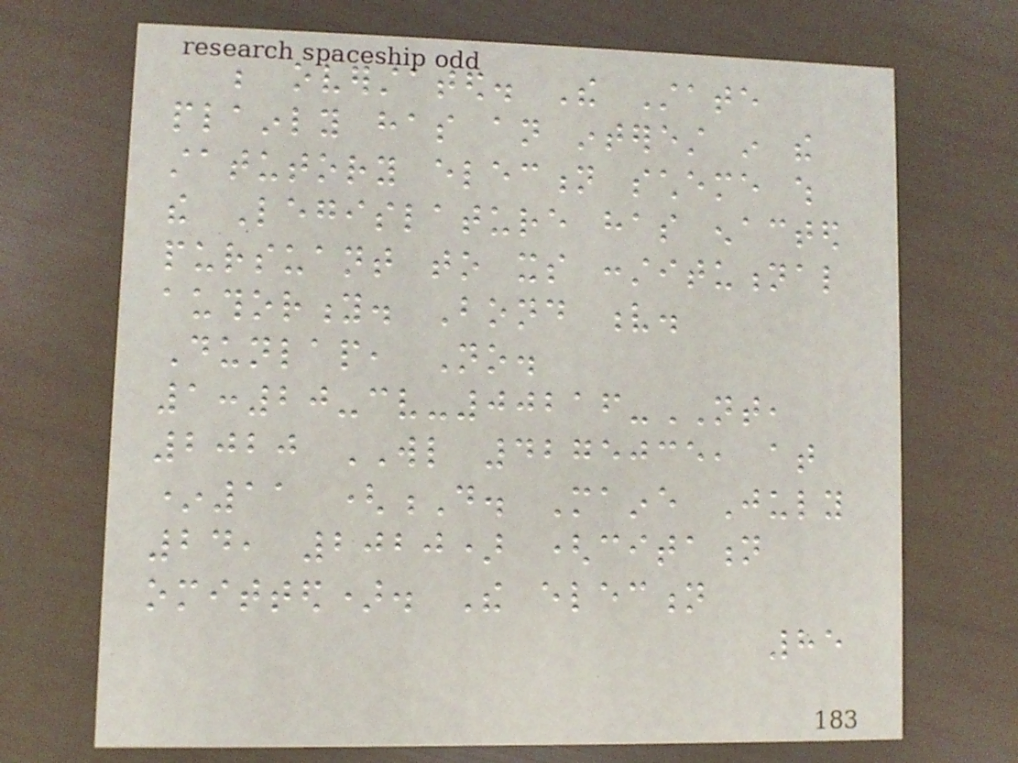be overstated. The State
plainly has an interest in the
statutory election scheme which
the Legislature has enacted
pursuant to its constitutional
authority. Bond v.
Dunlap, No.
1:20-cv-00216-NT,
2020 WL 4275035, at
*11 (D. Maine July
24, 2020) (citation
omitted). The election
85
